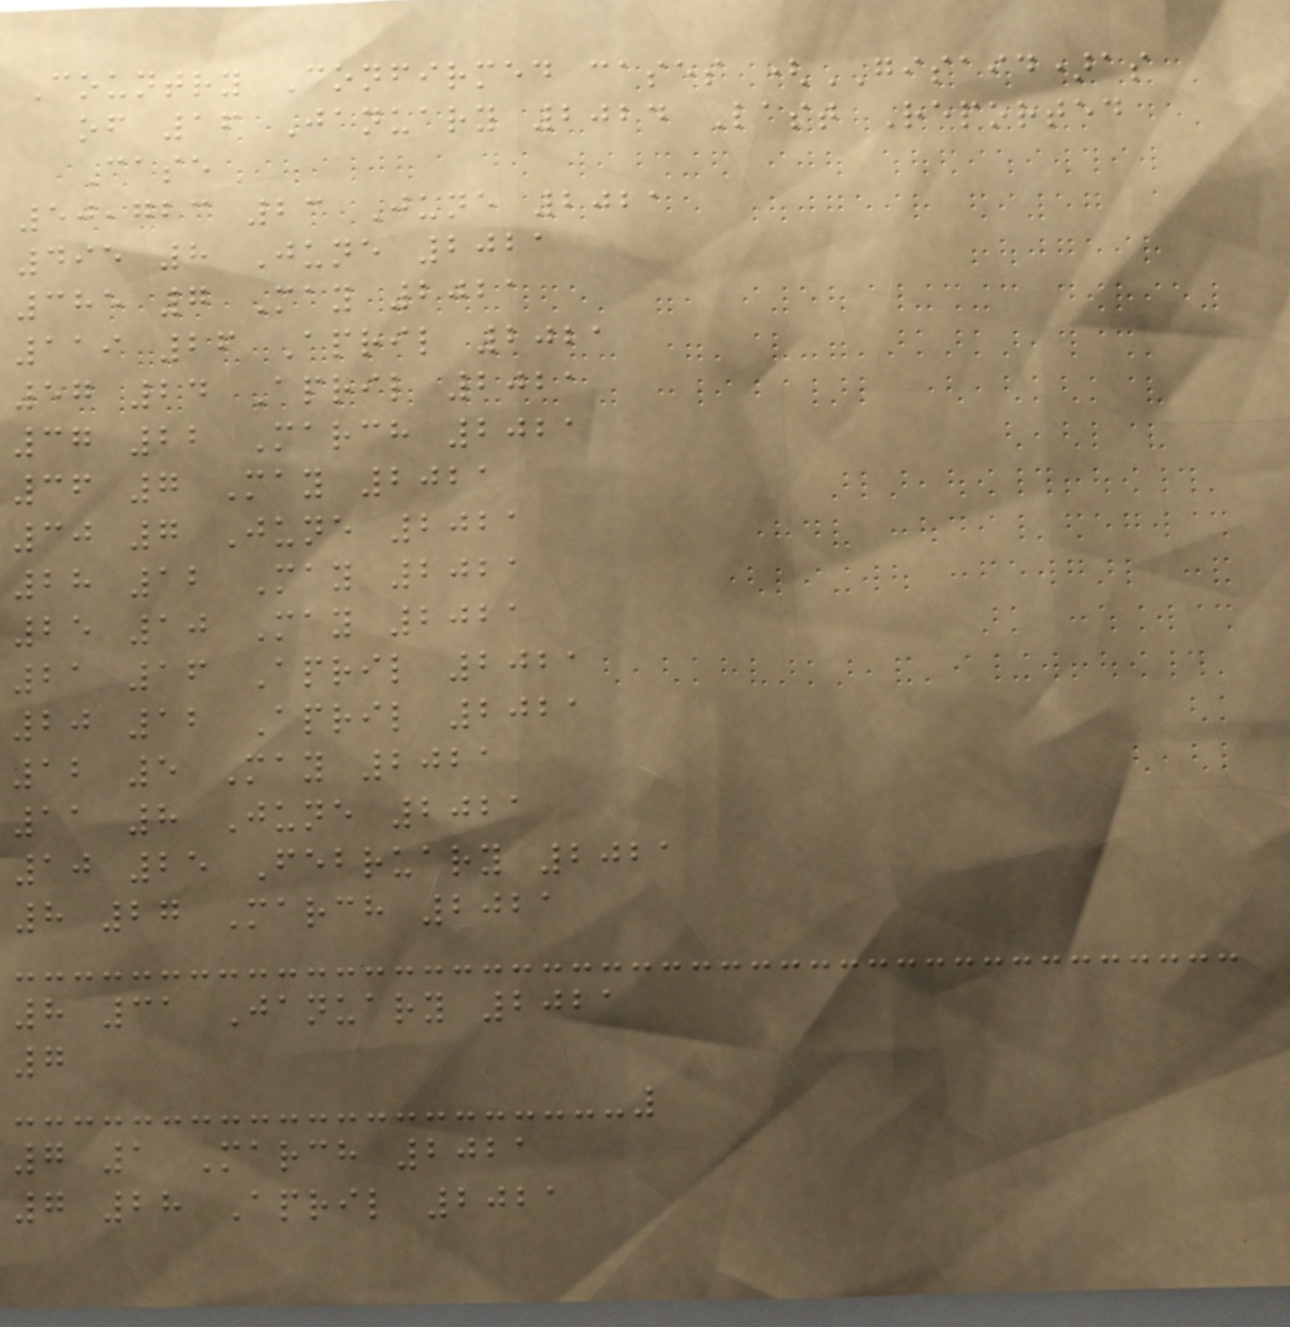Country Confirmed cases (GISAID)as
of 16 January 2024 Last Reported
Case
50,723 23 June 2021
495 8 June 2021
385 7 May 2021
119 26 April 2021
57 24 April 2021
37 22 March 2021
36 7 May 2021
30 7 June 2021
28 12 May 2021
25 10 May 2021
21 16 April 2021
20 12 April 2021
12 5 May 2021
11 8 June 2021
10 25 February 2021
8 27 March 2021
8 31 January 2021
7
7 1 March 2021
7 28 April 2021
